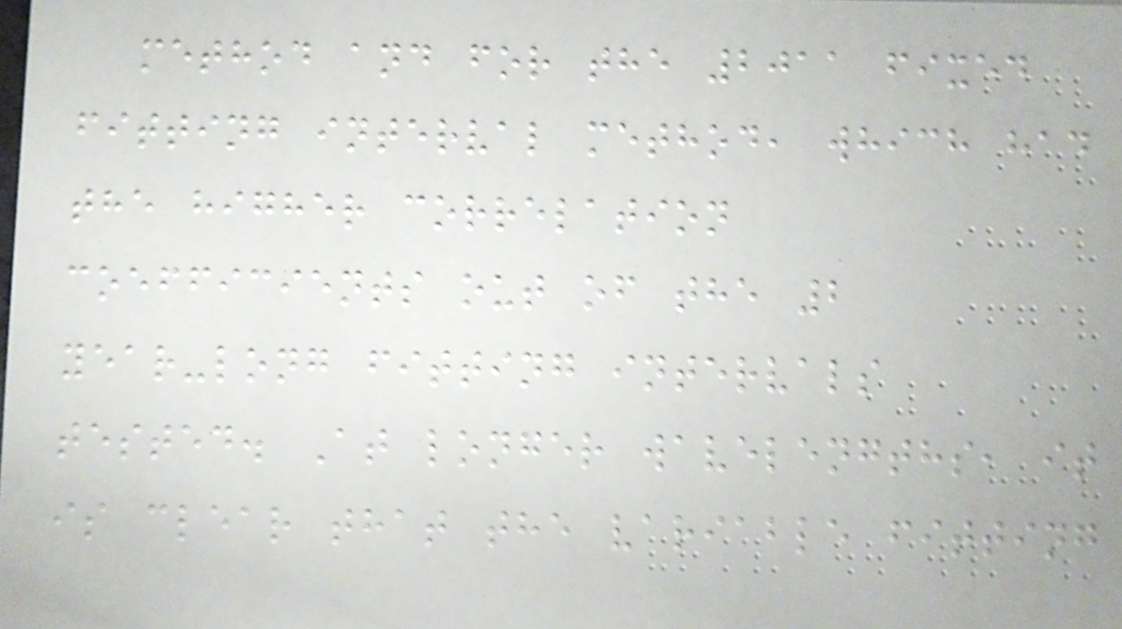method and for the 2011 fixed
fitting interval method, which had
the higher correlation
coefficients out of the 2
year-long fitting intervals
tested. At longer wavelengths, it
is clear that the variable fitting
